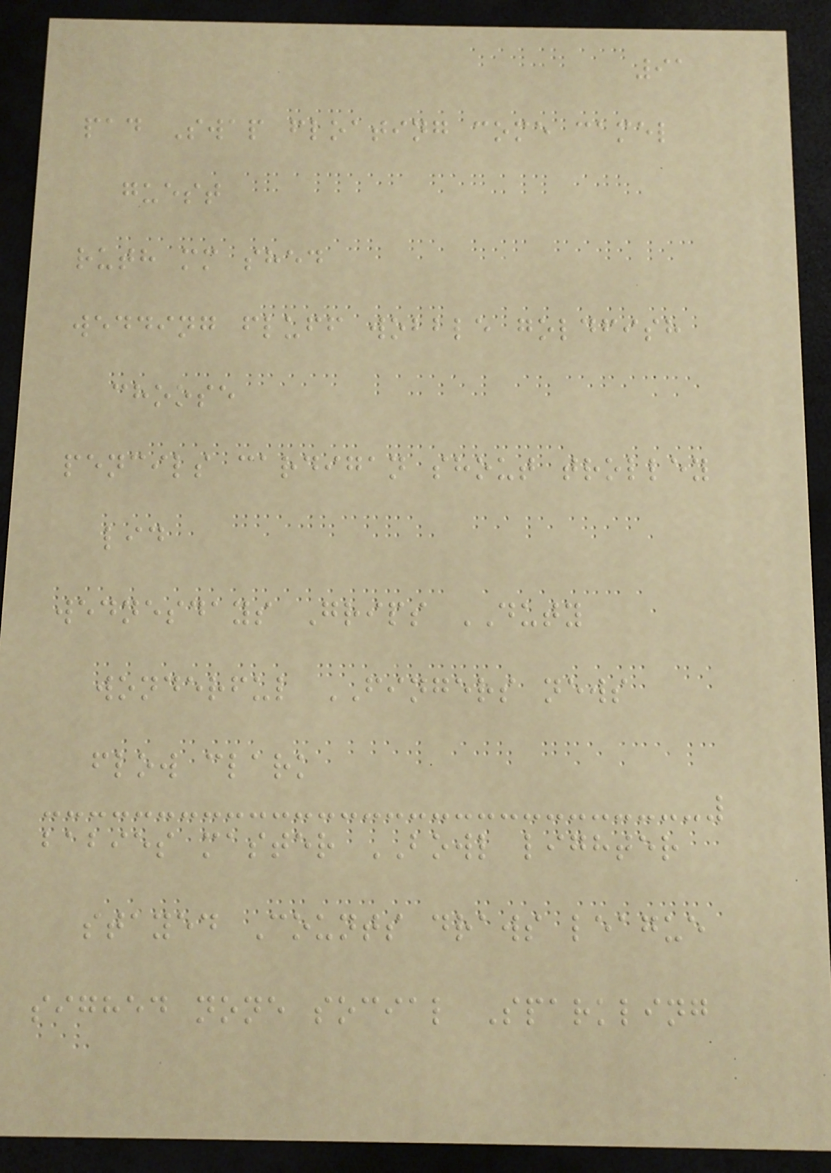91
pad Swap floating come camel
guest
ruth mm shed
wedding fluff wobble goldfish
choose
pencils cardigan shout trolley
lid
wednesdays Grips DUTY
wonderful FINGERS news
flow clark
babies master BOWL lighter
stayed Counts draws league
sighed none social Sparkling
